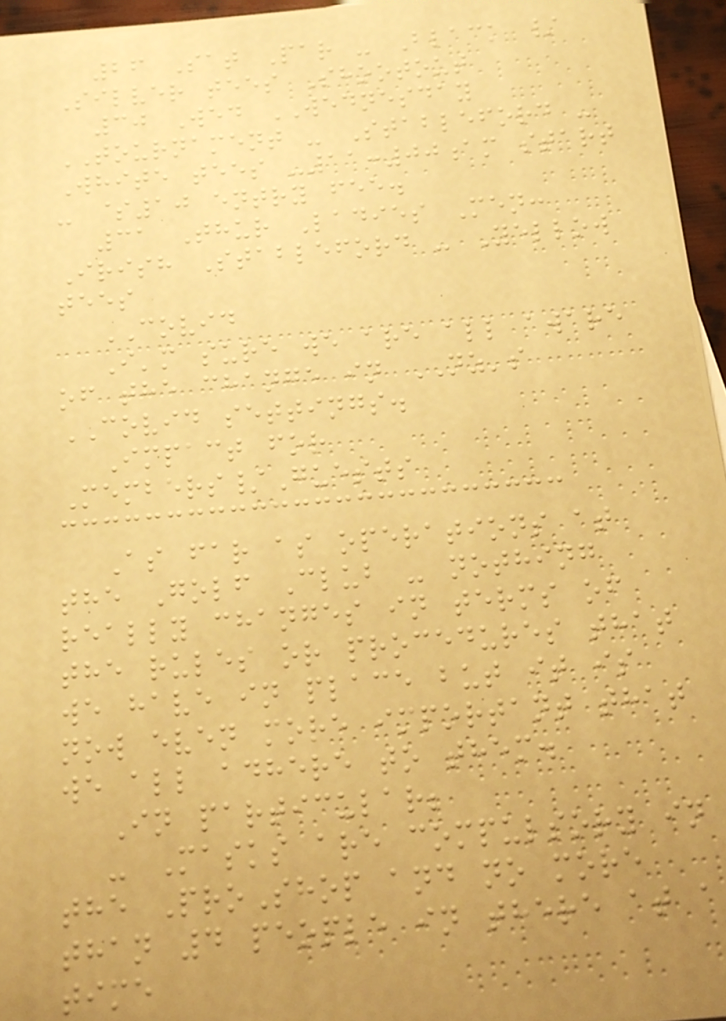26 Sat Par - Black /
Silver tees Shootout
30 Wed WEDNESDAY
TOURNAMENT - Stableford -
White tees -11:00am start
- $10 entry fee.
31 Thur Ladies Men:
Irish Stableford - Yellow
tees
COVID
I'm sure we are all aware
of the change in NZ's
COVID settings.
Impact for
Members/Guests
As far as operations at
the Golf Club - nothing
really changes in terms of
the rules or procedures that
we have in place but it is
now even more important that
we all adhere to them.
In particular;
- Masks are compulsory in
the ProShop and no more
than 4 people in there at a
time
